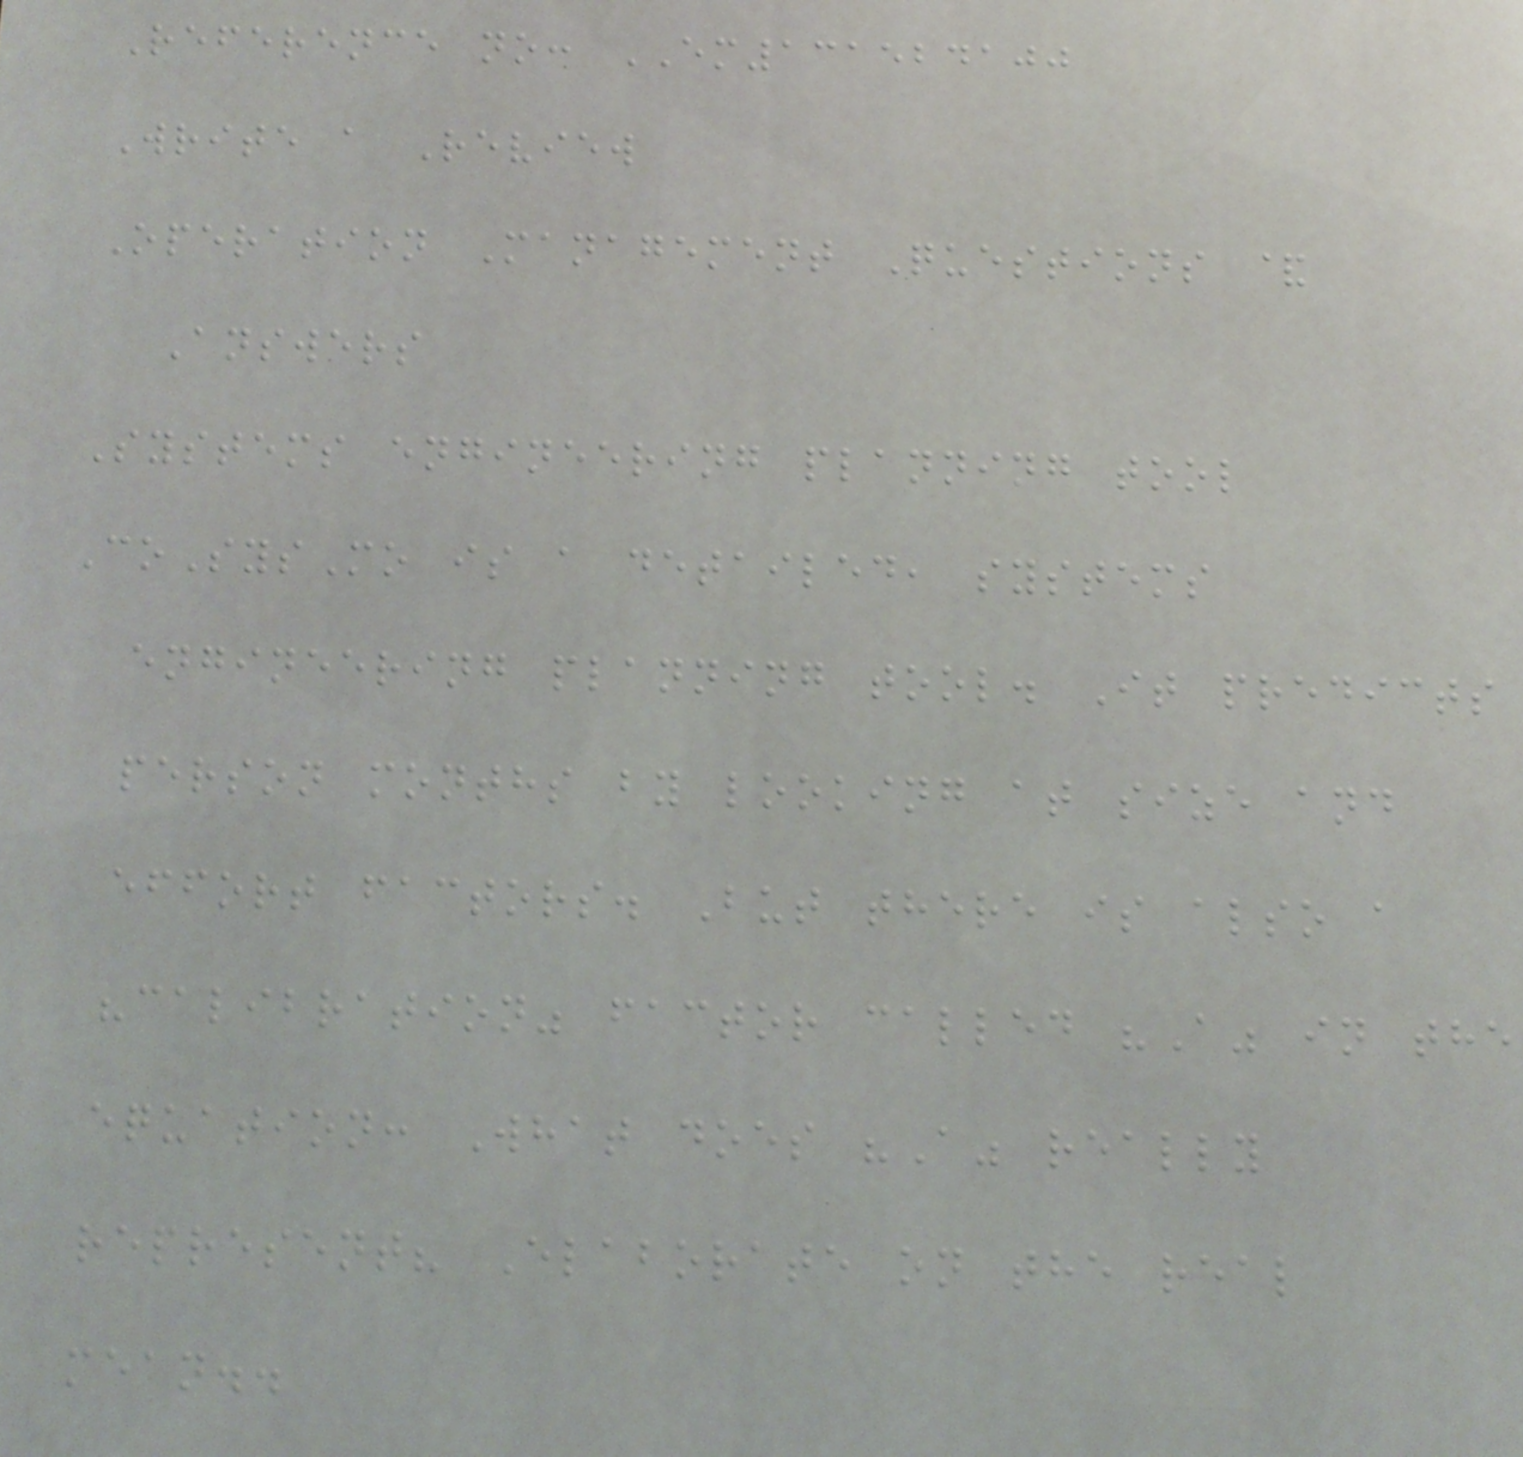Reference no: EM131524100
Write a Review
Operation Management Questions &
Answers
Systems engineering planning tool
CoSysMo is a detailed, systems
engineering planning tool. It predicts
person months by looking at size and
effort factors. But there is also a
"calibration" factor called "A" in the
equation: What does "A" really
represent? Elaborate on the real
mean..
